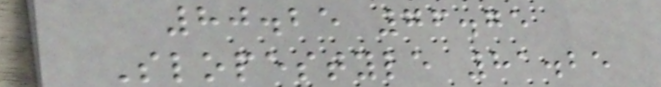80.25 76.75
Slopestyle 81.25
